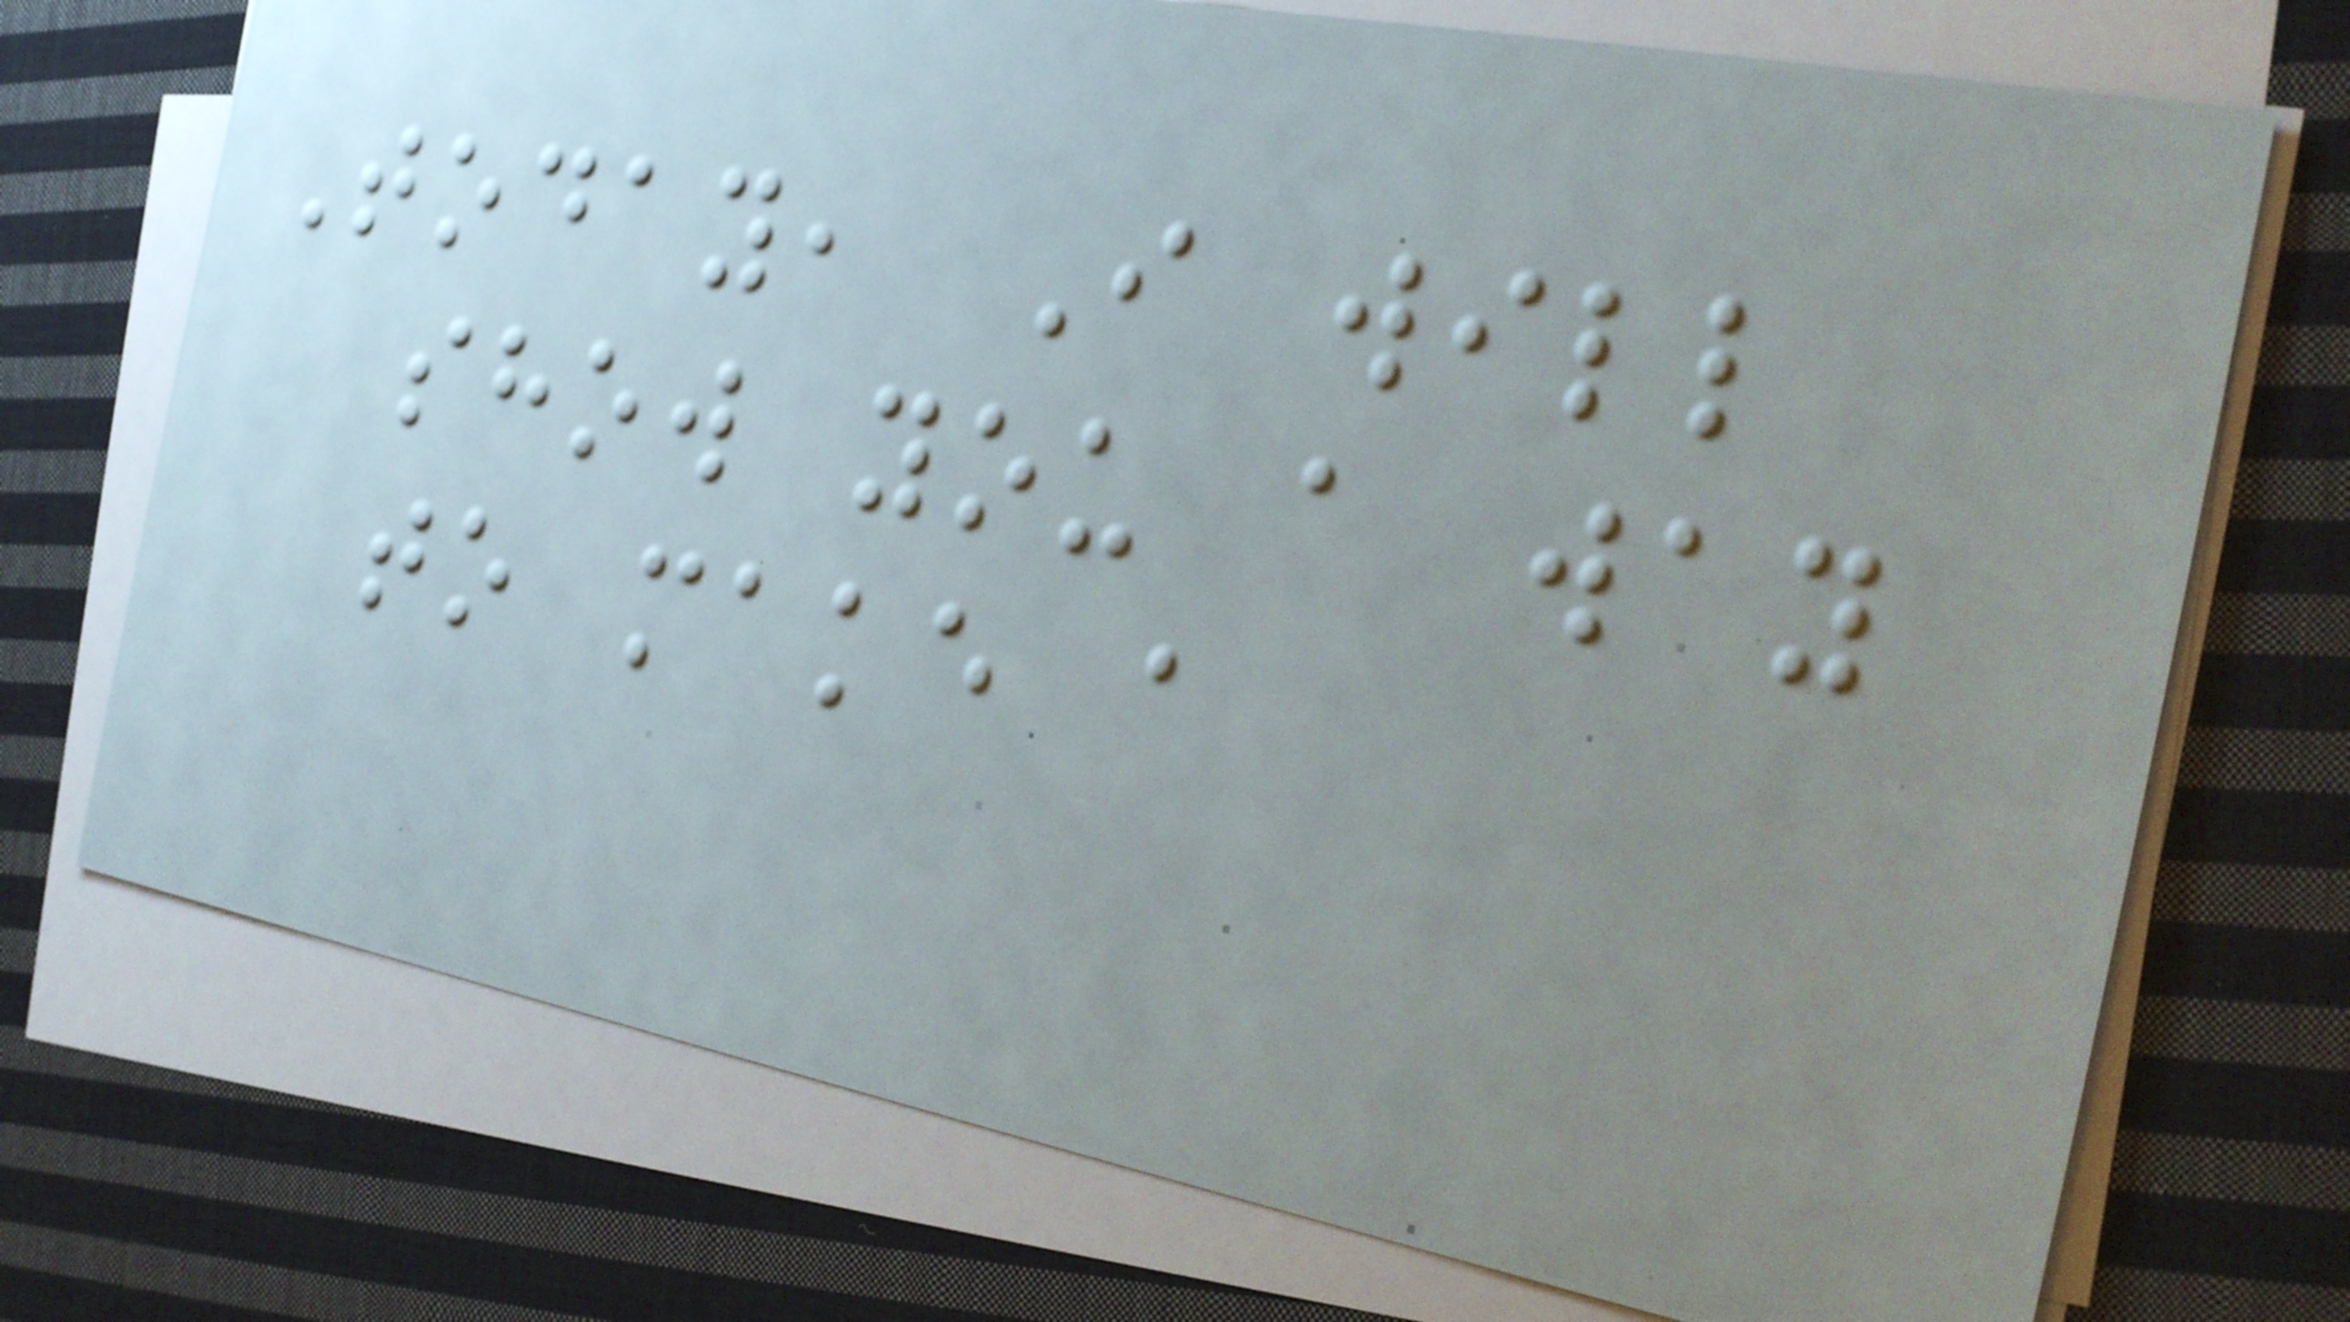Today, I will
show you a way
to make a
